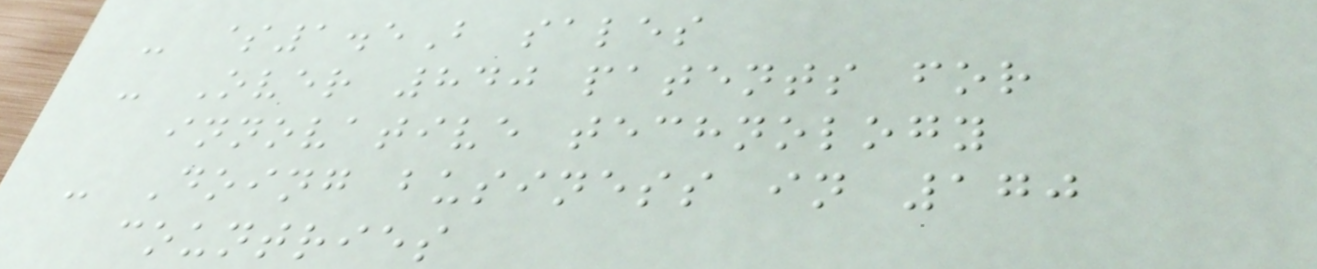- $1.5B sales
- Over 840 patents for
innovative technology
- Doing business in 170
countries
